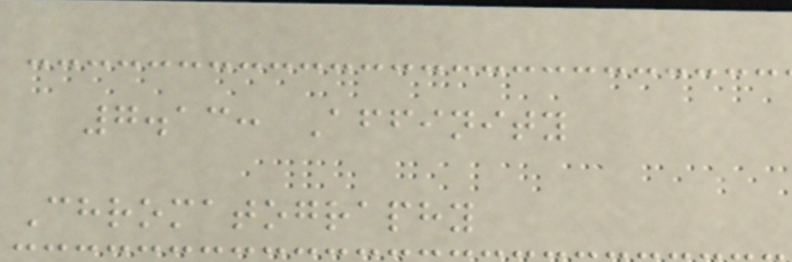7.13: Affinity
Chromatography
